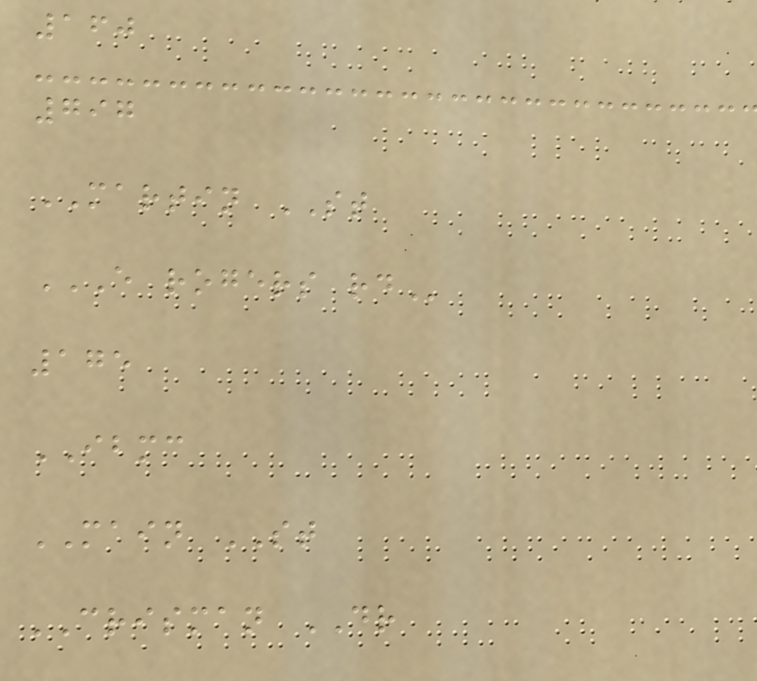160
797
MARTIN ST
E ROGERS RD
175
IBMC
MAIN ST
CRISMAN DR
